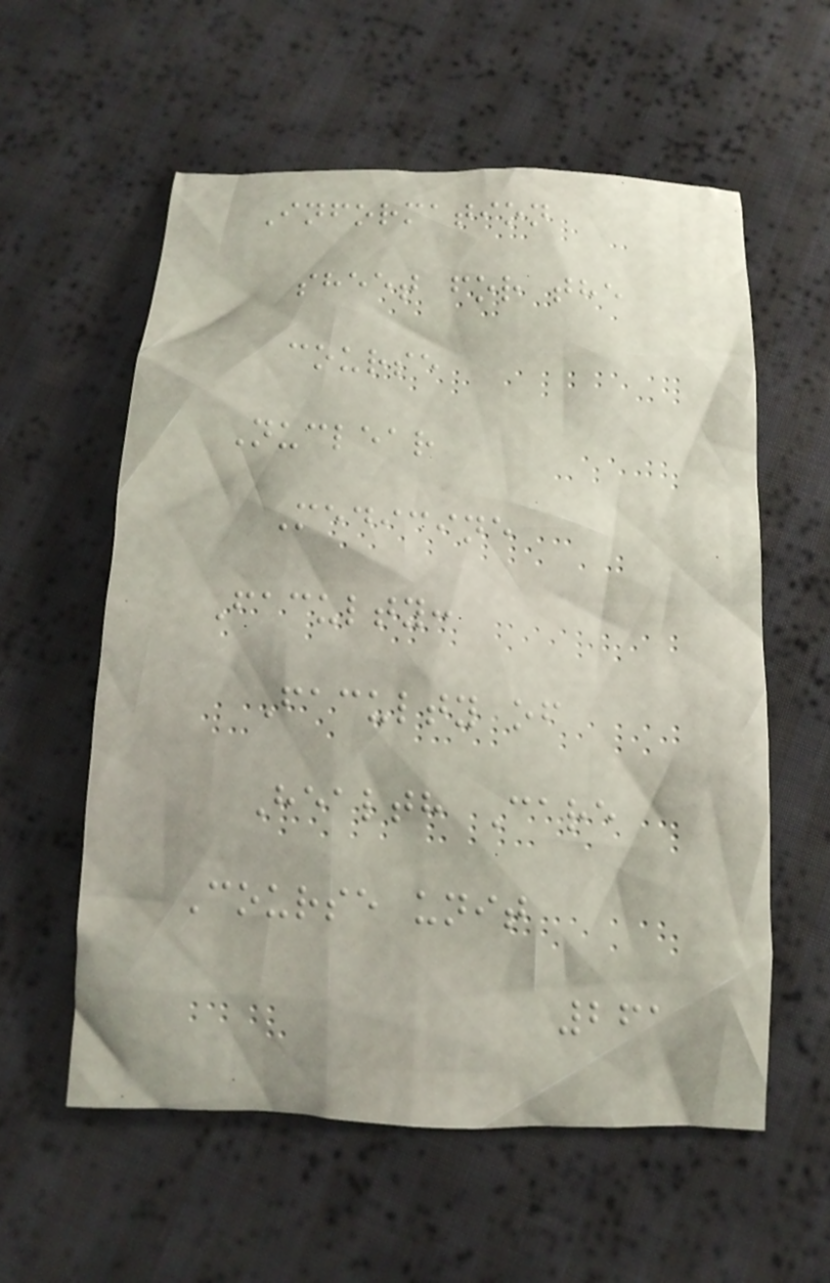Information
sheet for the
course
Nuclear
Medicine
Faculty:
Faculty of
Health Care
Course unit
261
